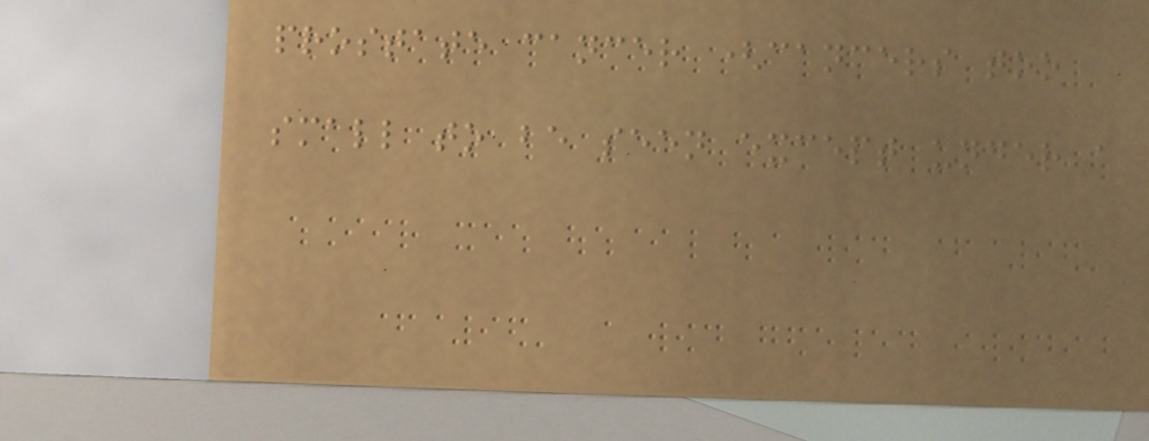prostate cancer (cancers too
small to be seen except under a
